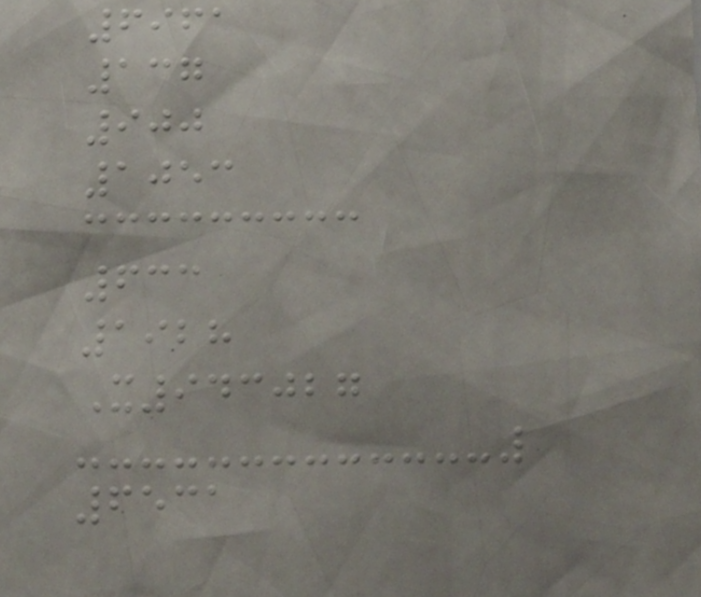6961
137
900
1053
633
1928
X943027
6531
